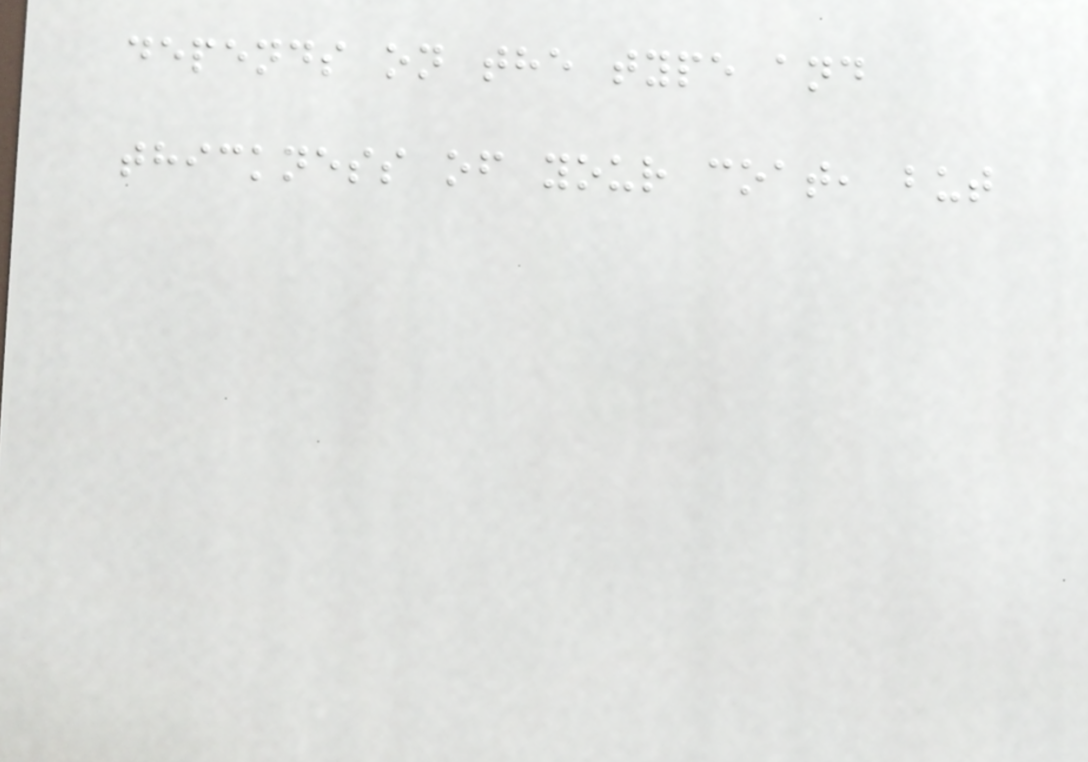depends on the type and
thickness of your coat, but
